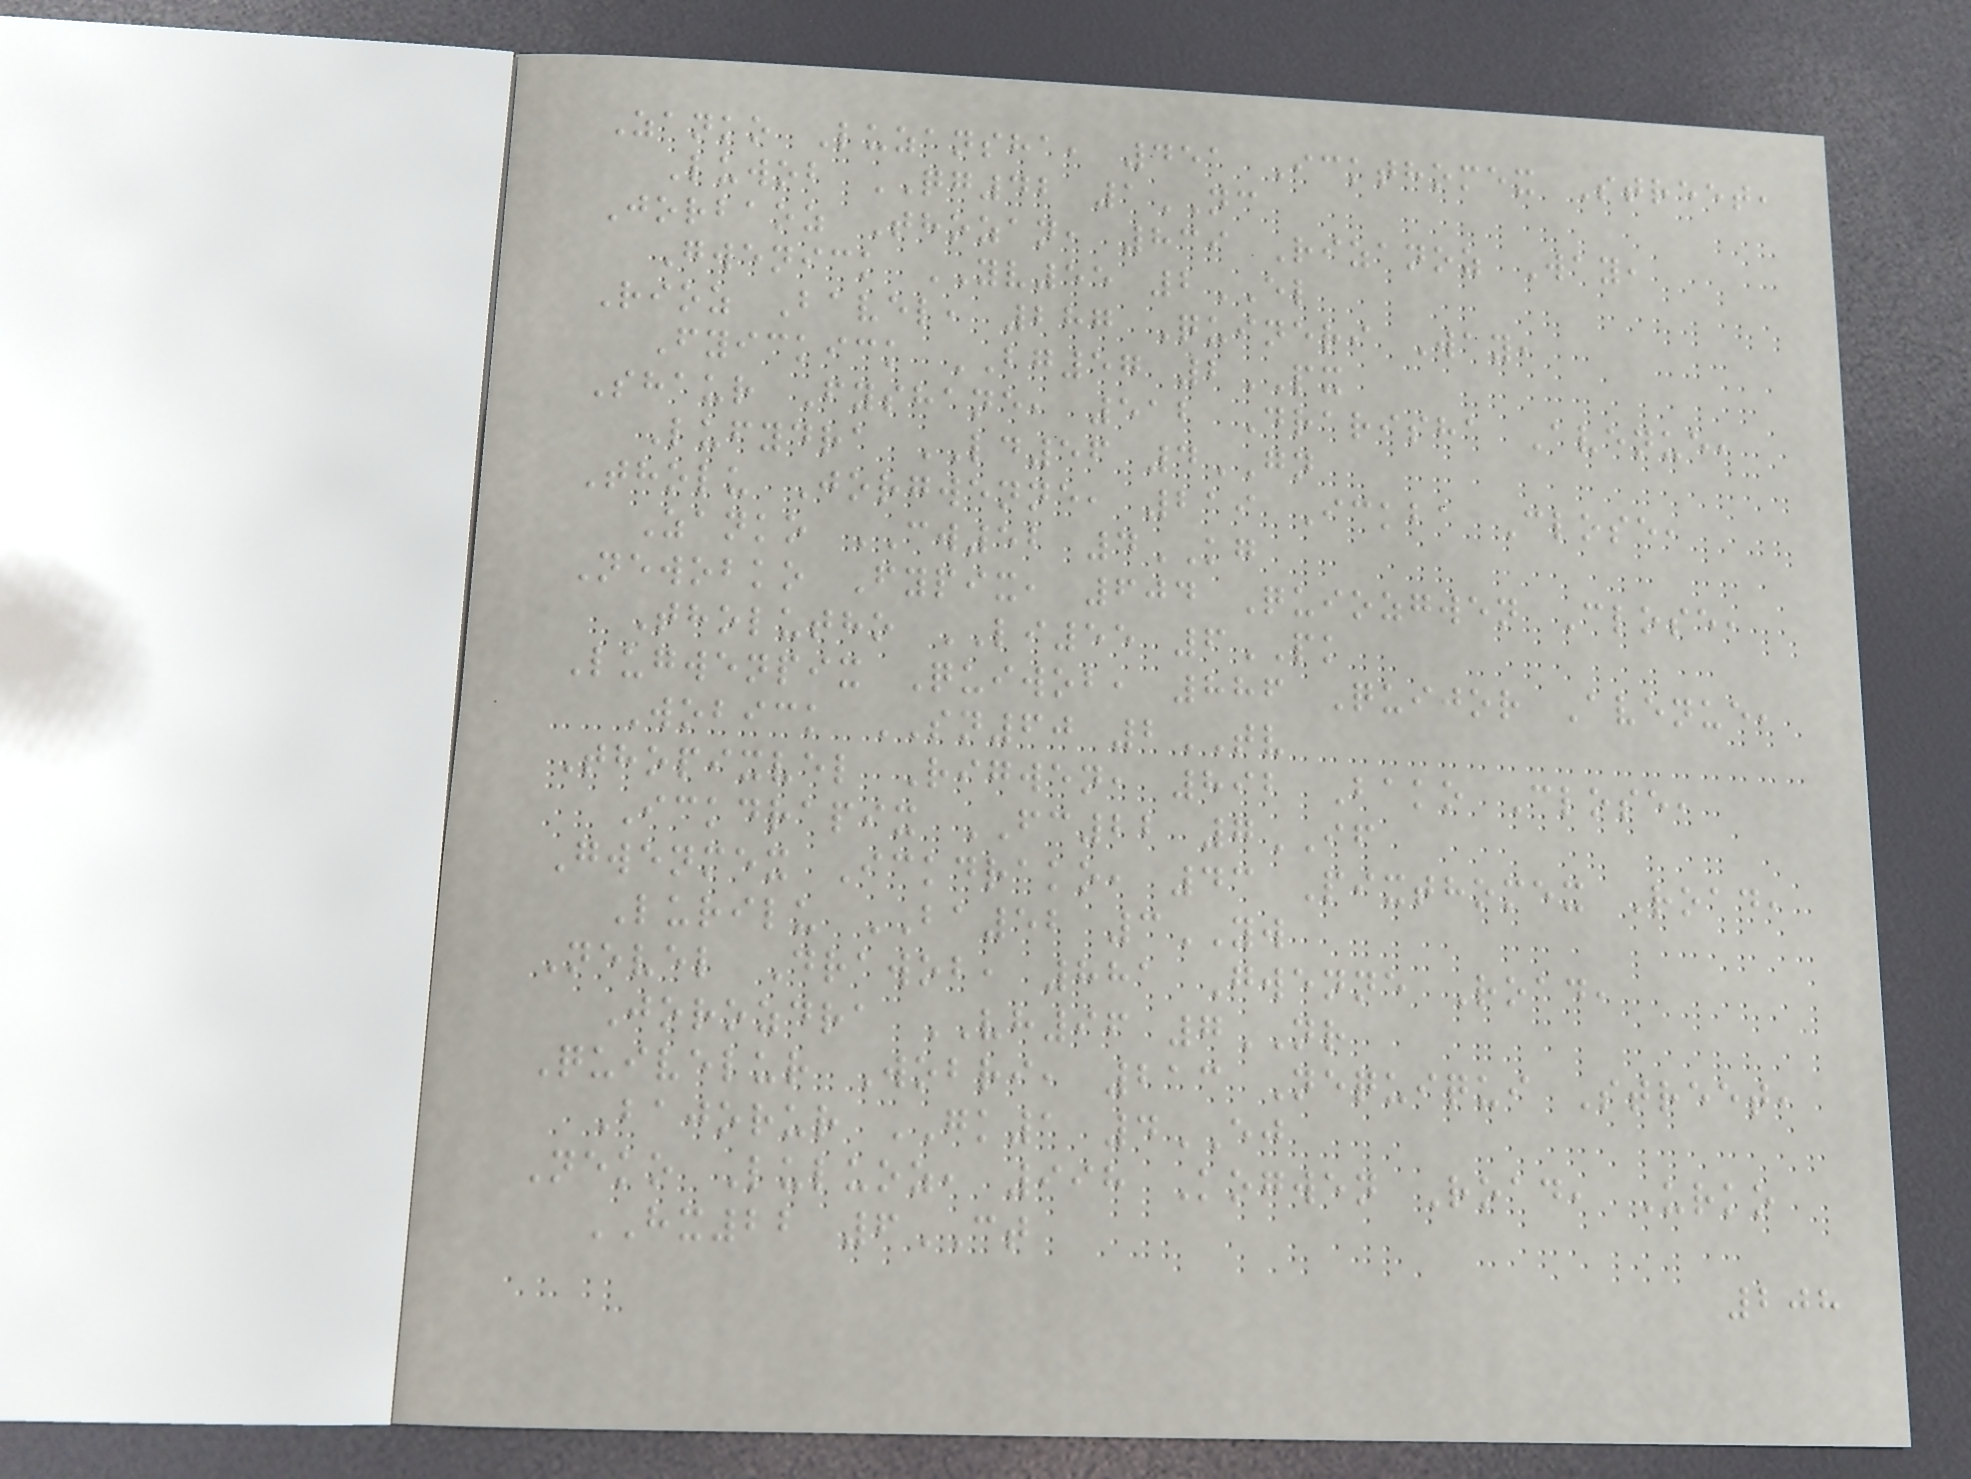Zanko Luzansha, 451 Ickthomex Street,
Luwob QG42 1NC
Jorbaoz Thozan, 839 Rizanoz Way,
Gwenick YV55 2EL
Rioz Bavel, 287 Quineri Way,
Fyickick BG57 2PX
Shaur Fyshane, 512 Drarisha Avenue,
Lufydra LD56 4GN
Tholu Jorgwenne, 219 Ickba Close,
Zanko CW52 4KG
Newobko Fypix, 604 Quiozgwen Close,
Tholutho LI55 6PK
Lugwenpix Quiwob, 886 Quijor Avenue,
Wobick SN60 2TV
Thopixvel Rigwen, 892 Bako Close,
Ickdrapix FC22 7IF
Gwenmex Ickdrako, 43 Pixthomex Road,
Lurilu BA52 3YW
Nevel Drawob, 881 Gwenne Road,
Jorozdra VH96 7NR
Quivelur Wobri, 213 Nequiqui Street,
Bajorur GK1 4EJ
Neko Luluoz, 998 Kogwen Road, Urko
HX22 6CT
208
